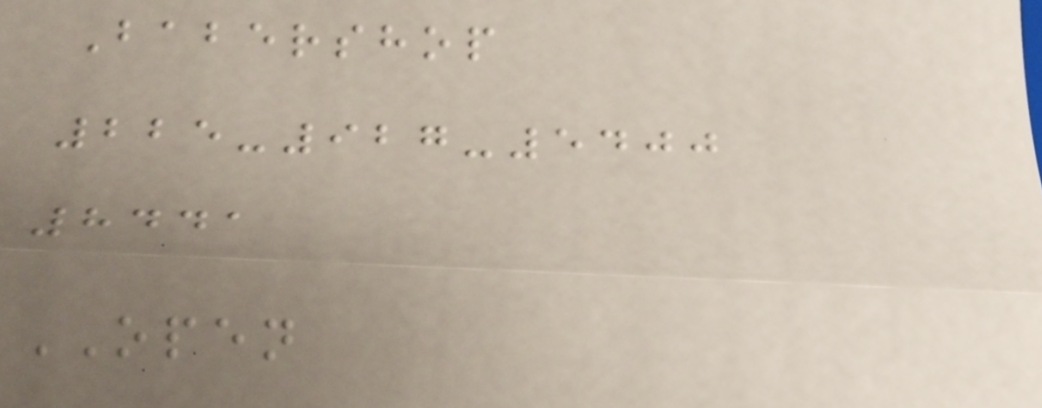Babershop
225-927-5400
8441
OPEN
